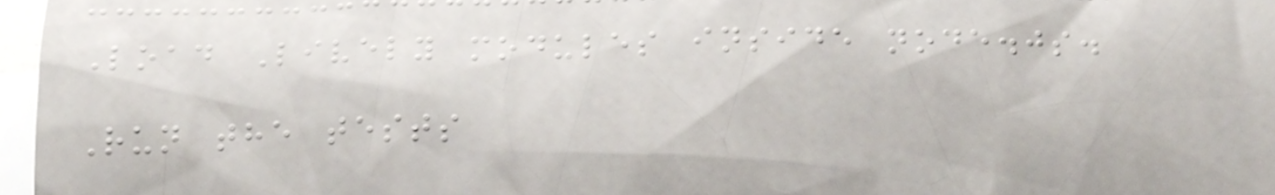Load Lively modules inside node.js.
Run the tests
